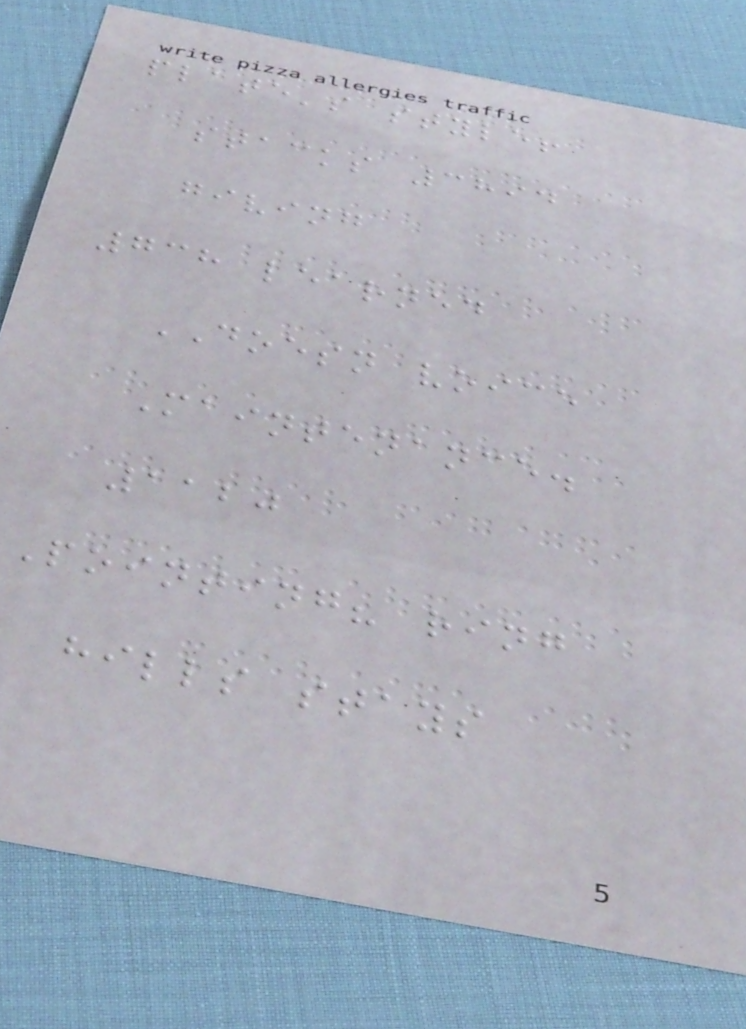plate's style!
stacks 3894
giving
738 learned
DOESN voice
Maintenance.
1120
Pointing? ring
hills stays
